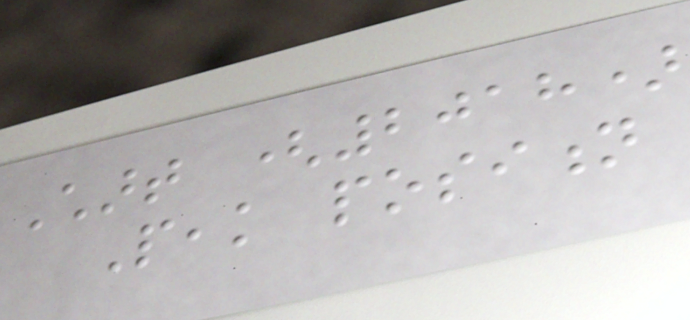Chart (2018)
Peak position
